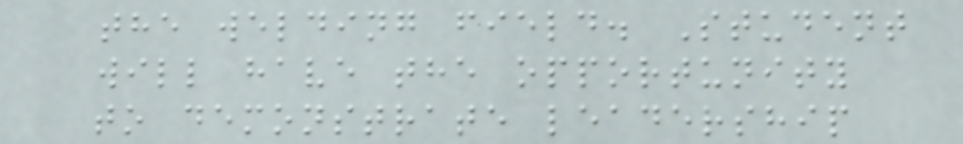the welding field. Student
will have the opportunity
to demonstrate leadership
